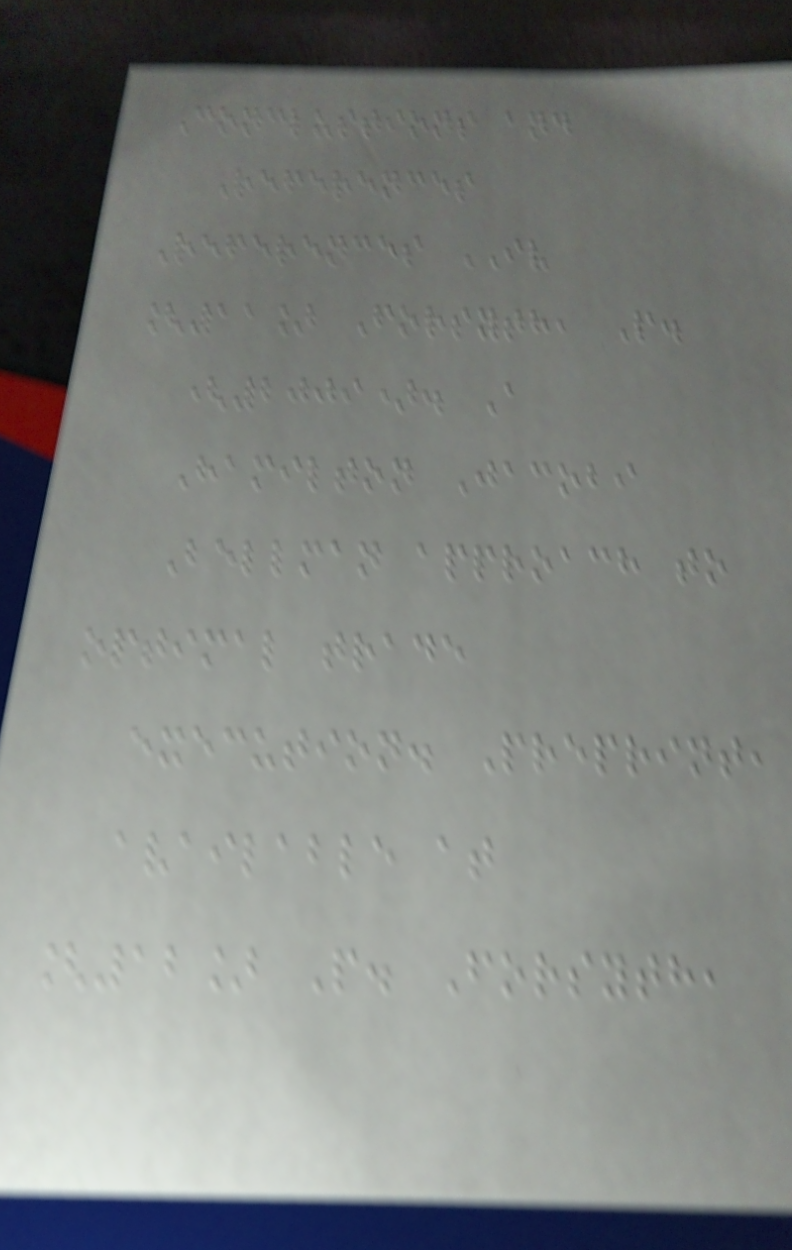Conclustions and
References
References IV
[11] Forsyth, P.
(2009). A
Hamilton Jacobi
Bellman approach to
optimal trade
execution. Preprint,
available at
[12] P. Forsyth,
